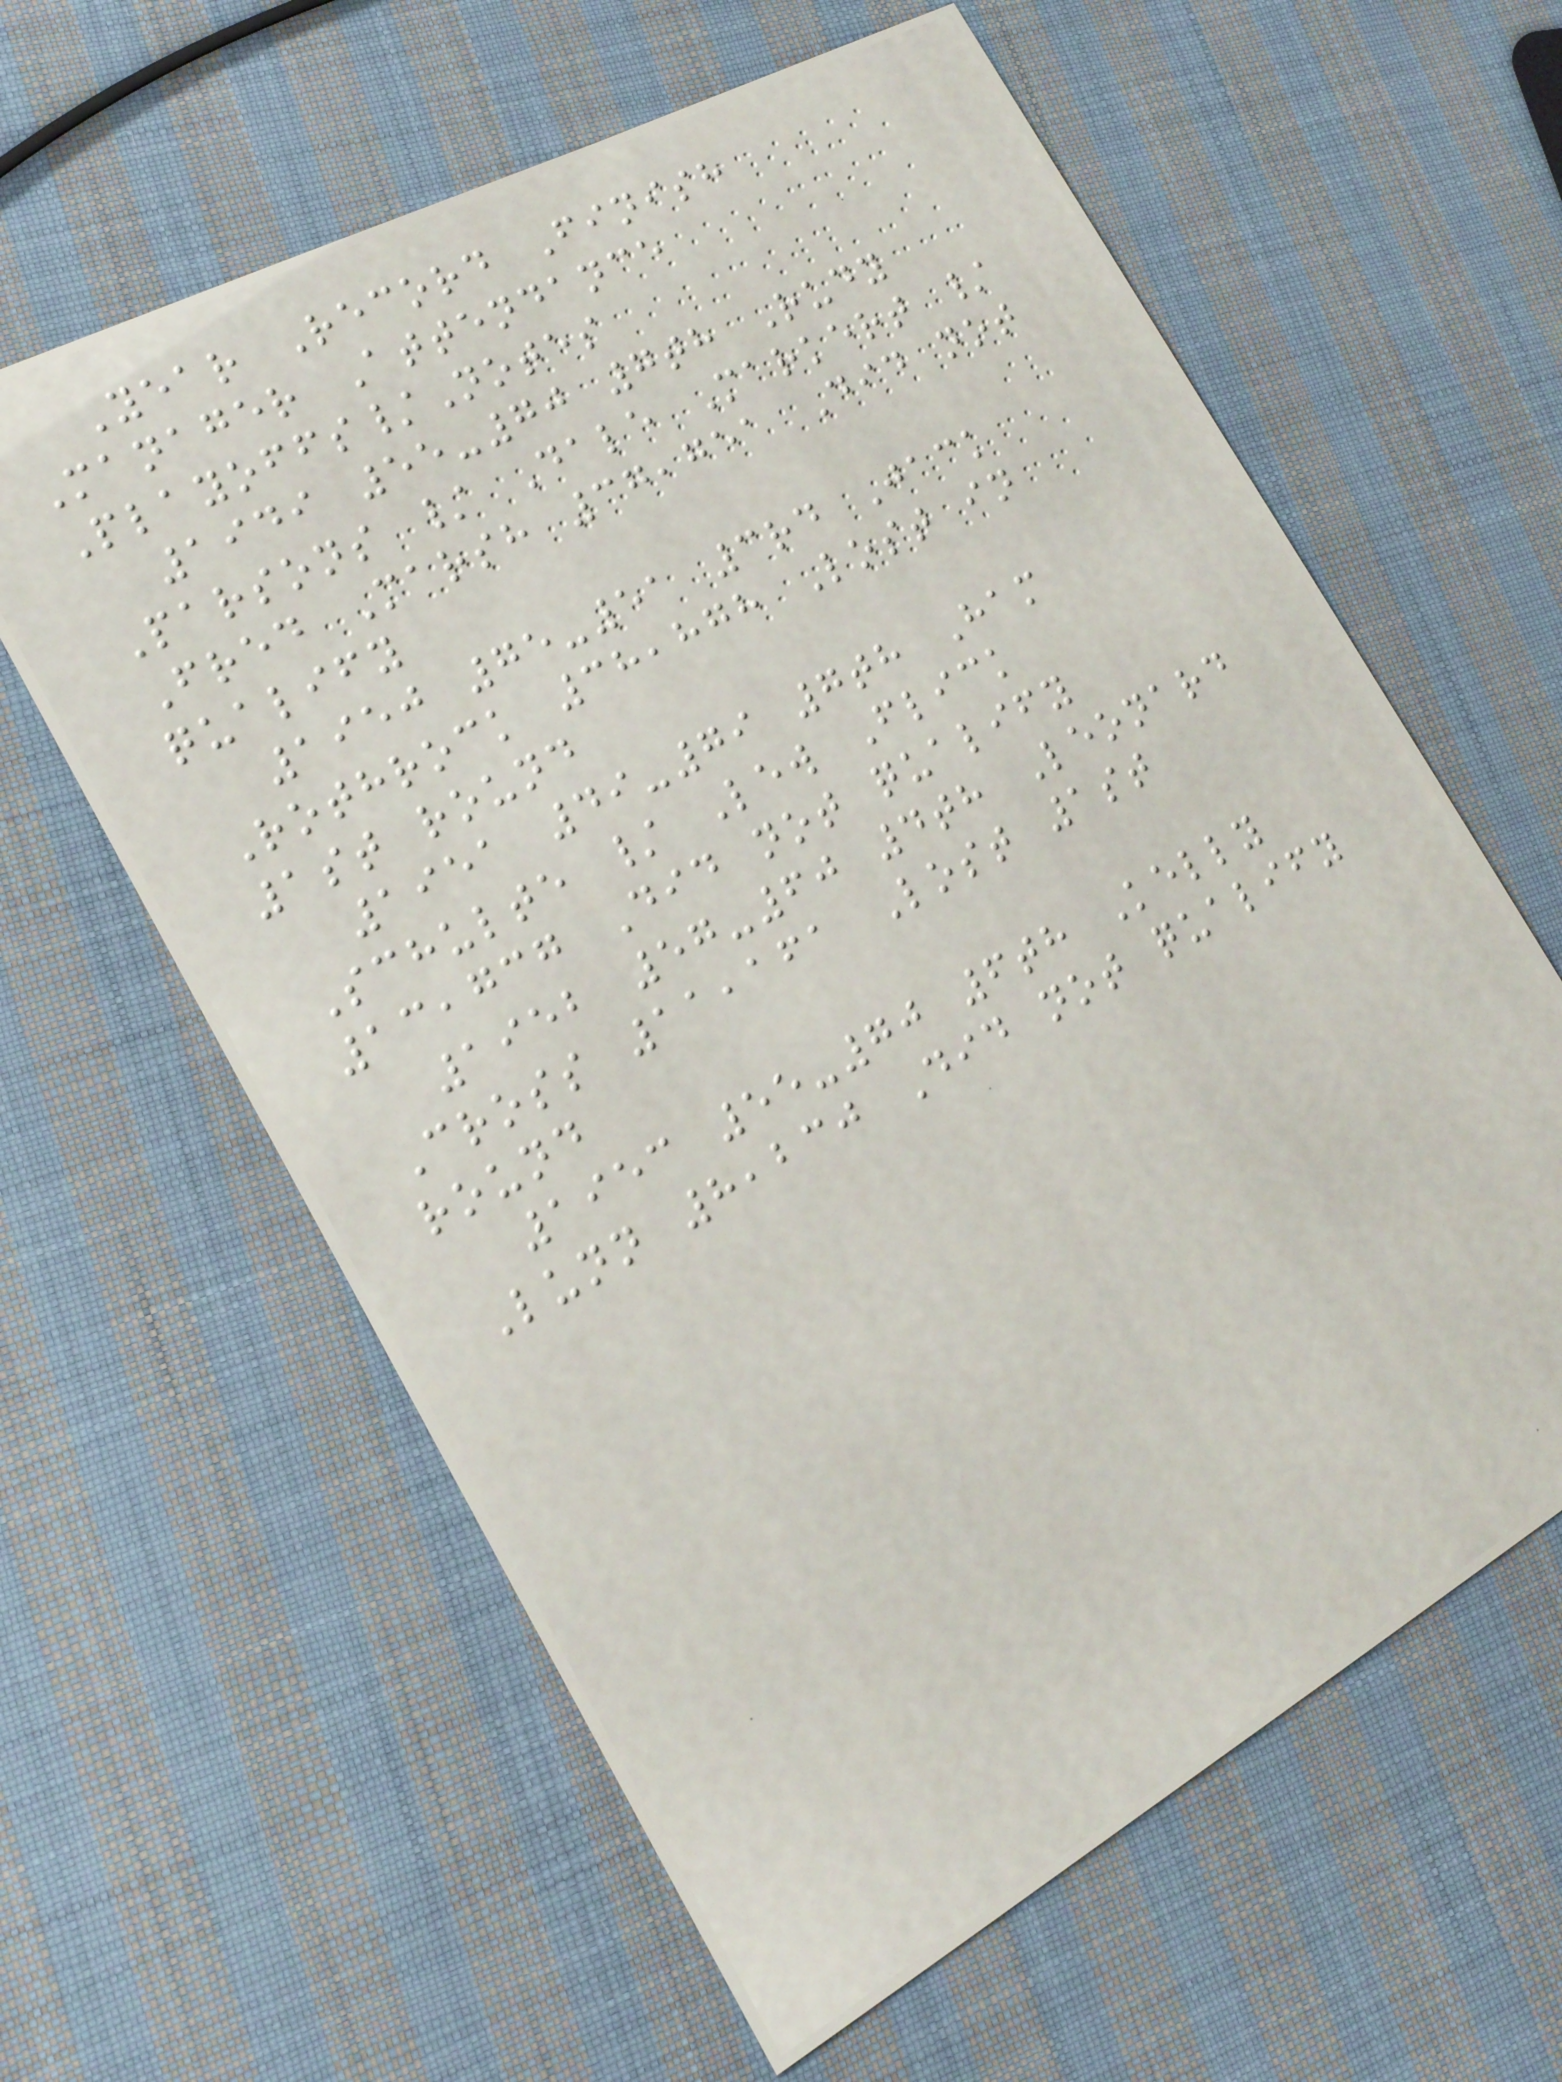Year Record Finish
Manager Attendance
Playoffs/Notes
1949 55-70 7th Rudy
Parsons / Dale Markert /
Fred Marsh 37,751 Did not
qualify
1950 75-51 3rd Jack
Rothrock 38,878 Lost in
1st round
1951 49-79 7th Ham
Schulte / Lew Flick
13,737 Did not qualify
1952 57-60 4th Leonard
Cross 11,161 Lost 1st
round
1953 55-70 6th Kelly
Lunn 8,230 Did not qualify
